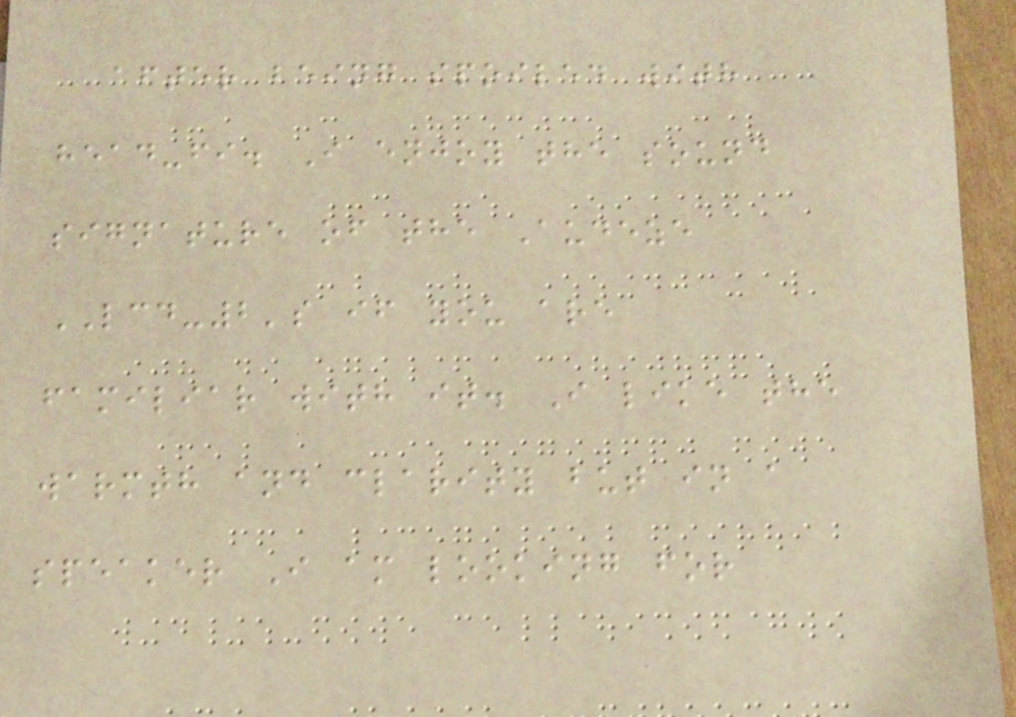after being spoiled with
head-fi. I enjoy the sound
signature of the Audeze
LCD-2's if you are
familiar with it. I like the
warmth and clarity but in a
speaker I am looking for
